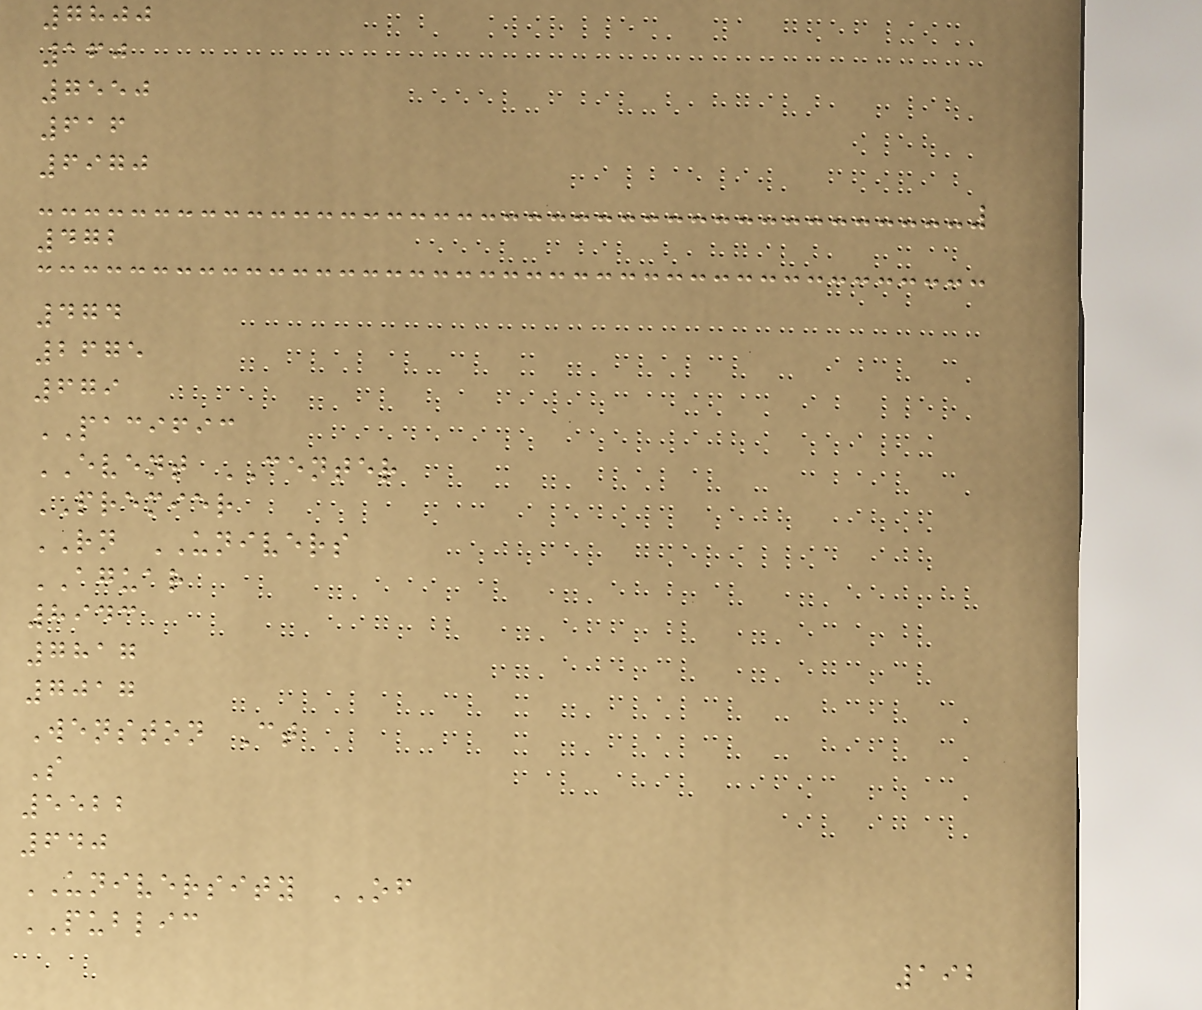7800
160
7550
616
6970
472
474
2675
679
PACIFIC
EVENT CENTER
PREMIER
RN UNIVERS
AGUAR
8943
7817
7017
Wenston Ct
S
5522
640
UNIVERSITY OF
PUBLIC
192
